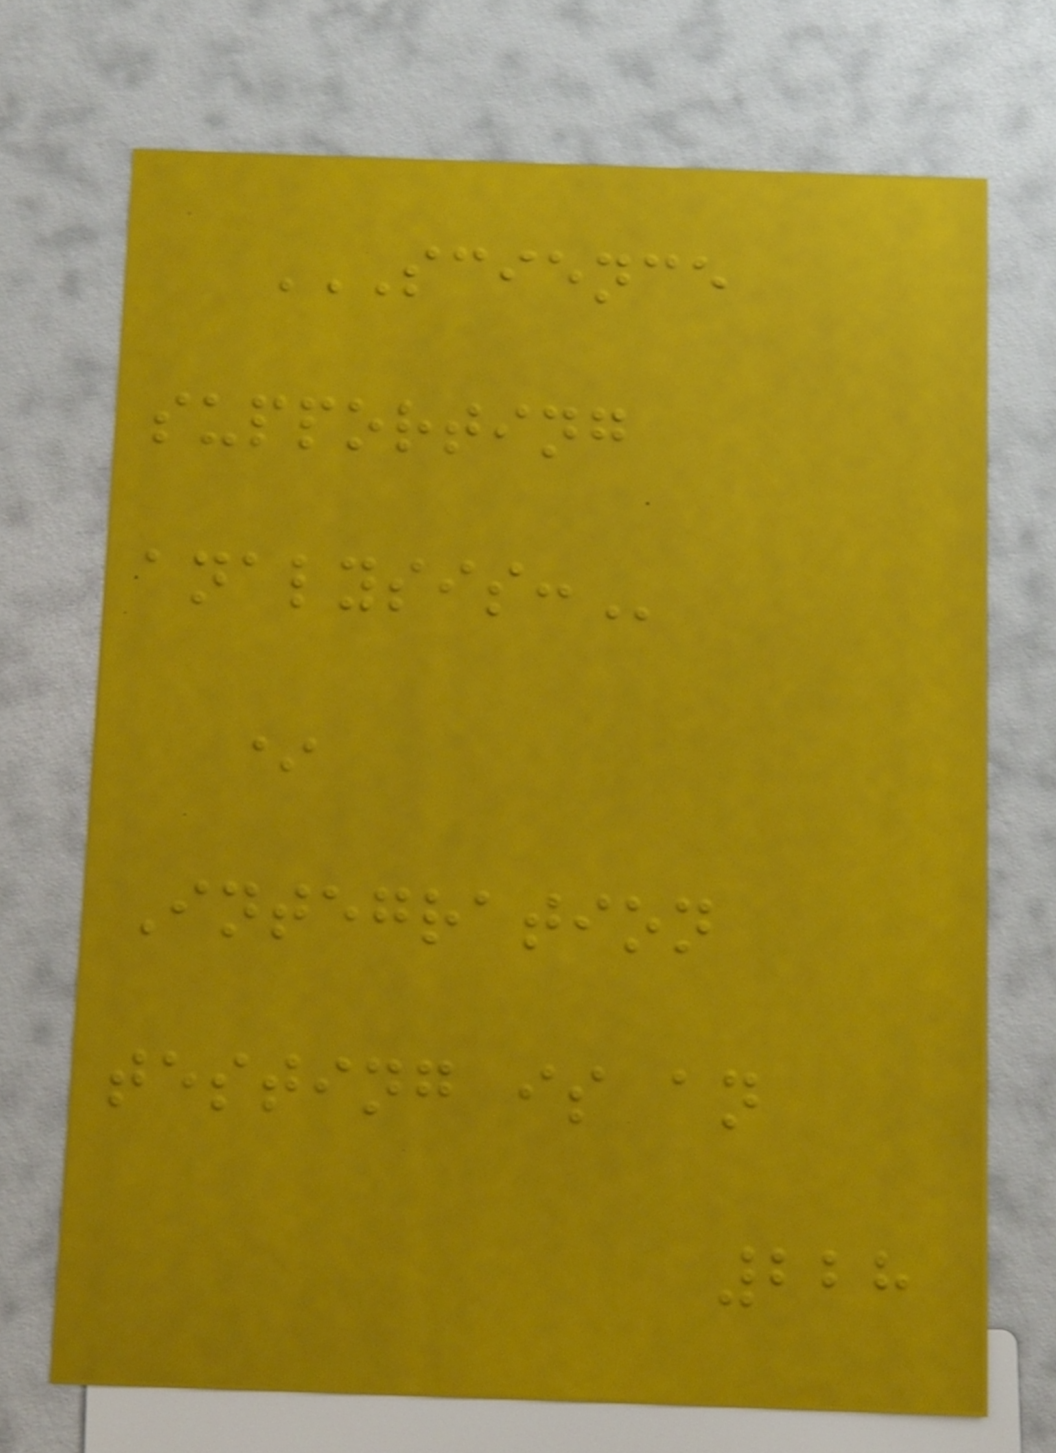SCIENCE
SUPPORTING
ANALYSIS:
*
Integration
testing is an
228
